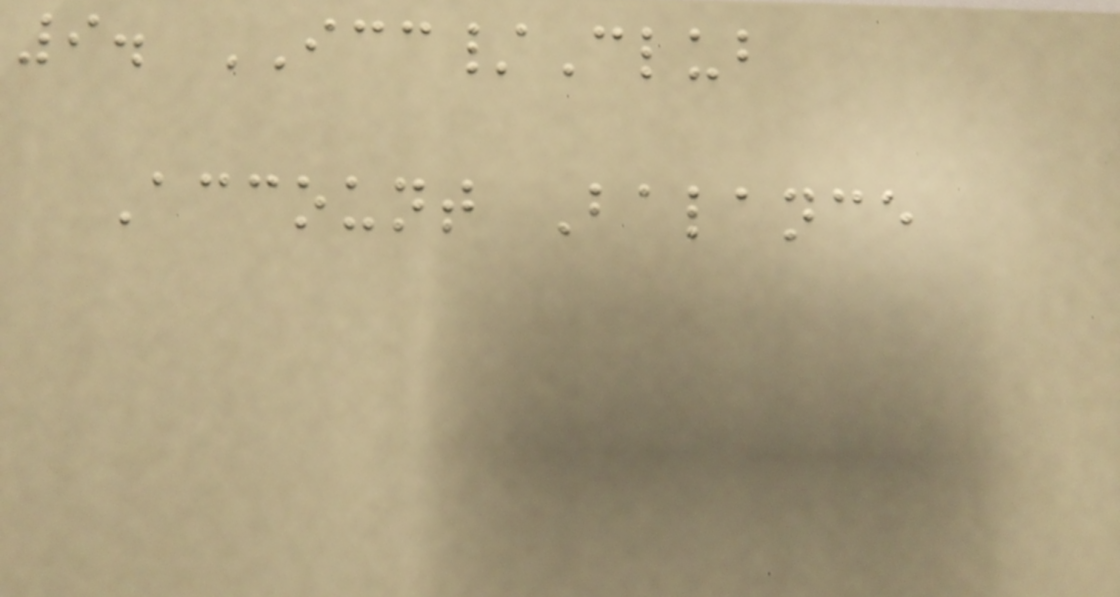9. ICC/Club
Account Balance
